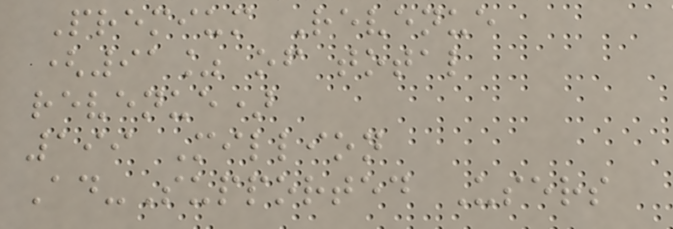Premium Revenue
(91% of total
revenue)
199 Million
Ad-Supported Users
